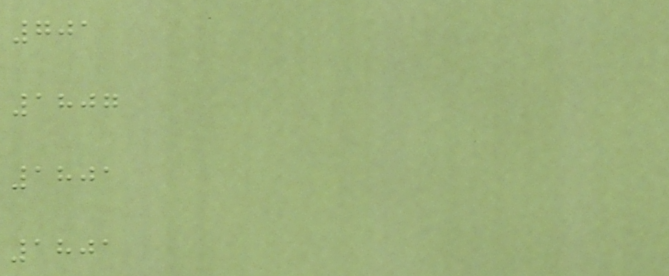701
1807
1801
1801
